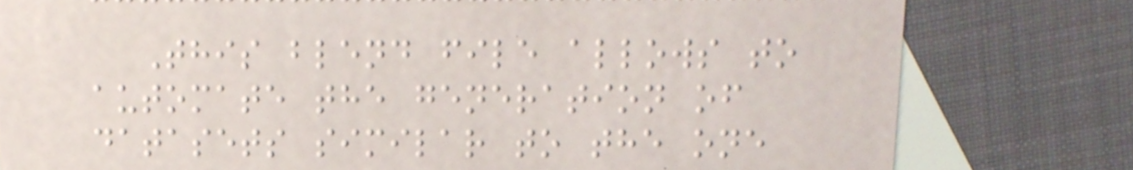This blend file allows to
automate the generation of
datasets similar to the one
